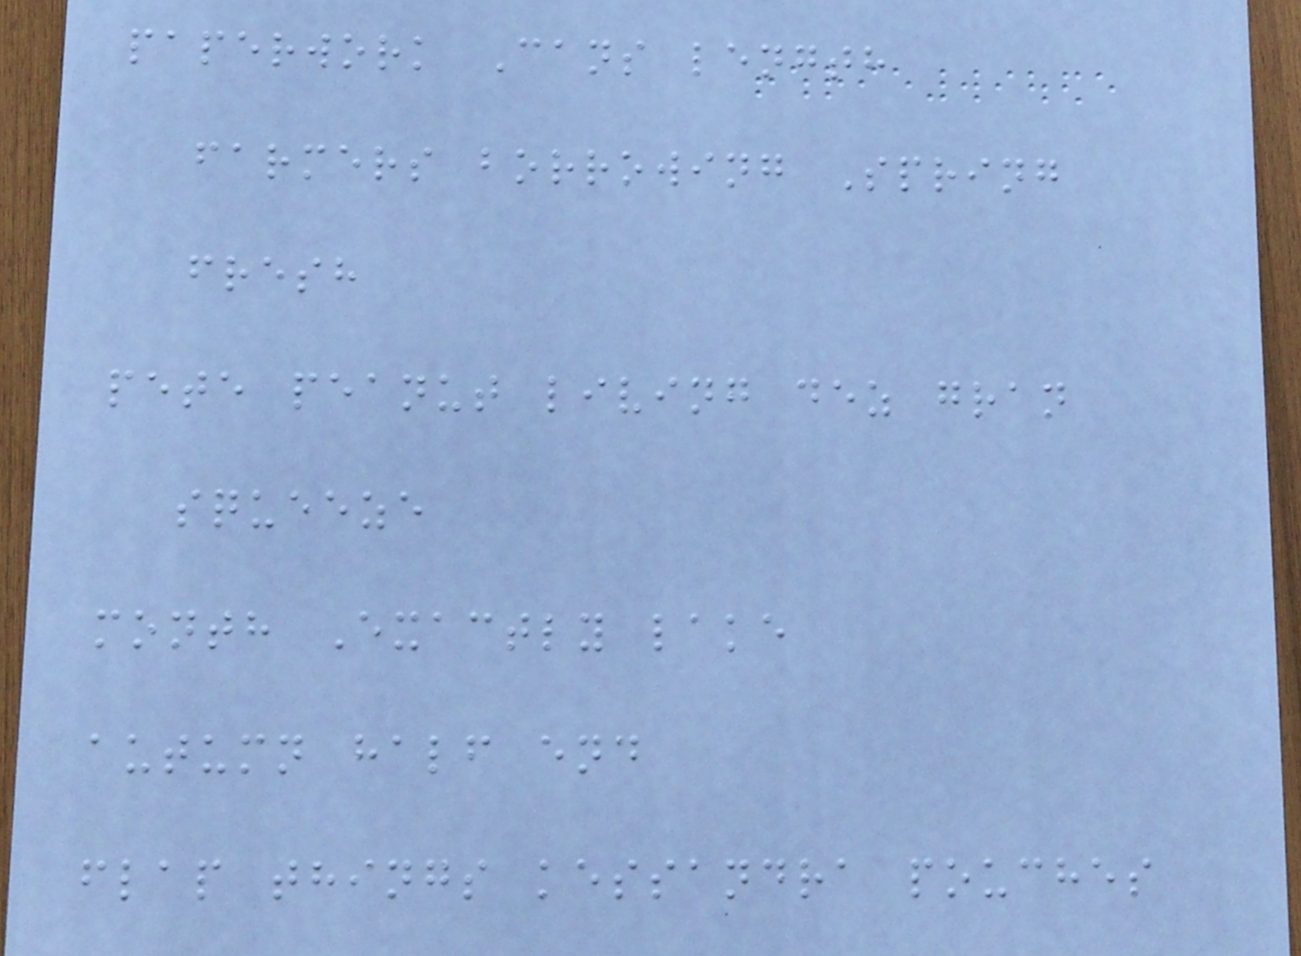paperwork Cans length
farmers borrowing Spring
fresh
pete peanut living dez gran
squeeze
month Exactly lake
autumn half end
flap things kessandra pouches
